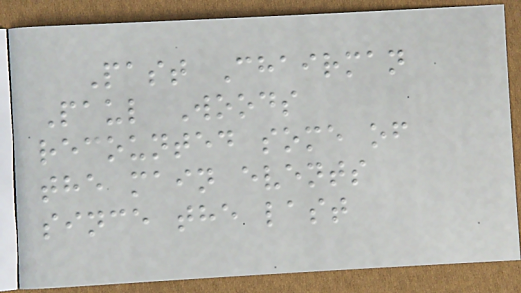Past Chairman
Paul Woods
recounted some of
the main events
since the last
